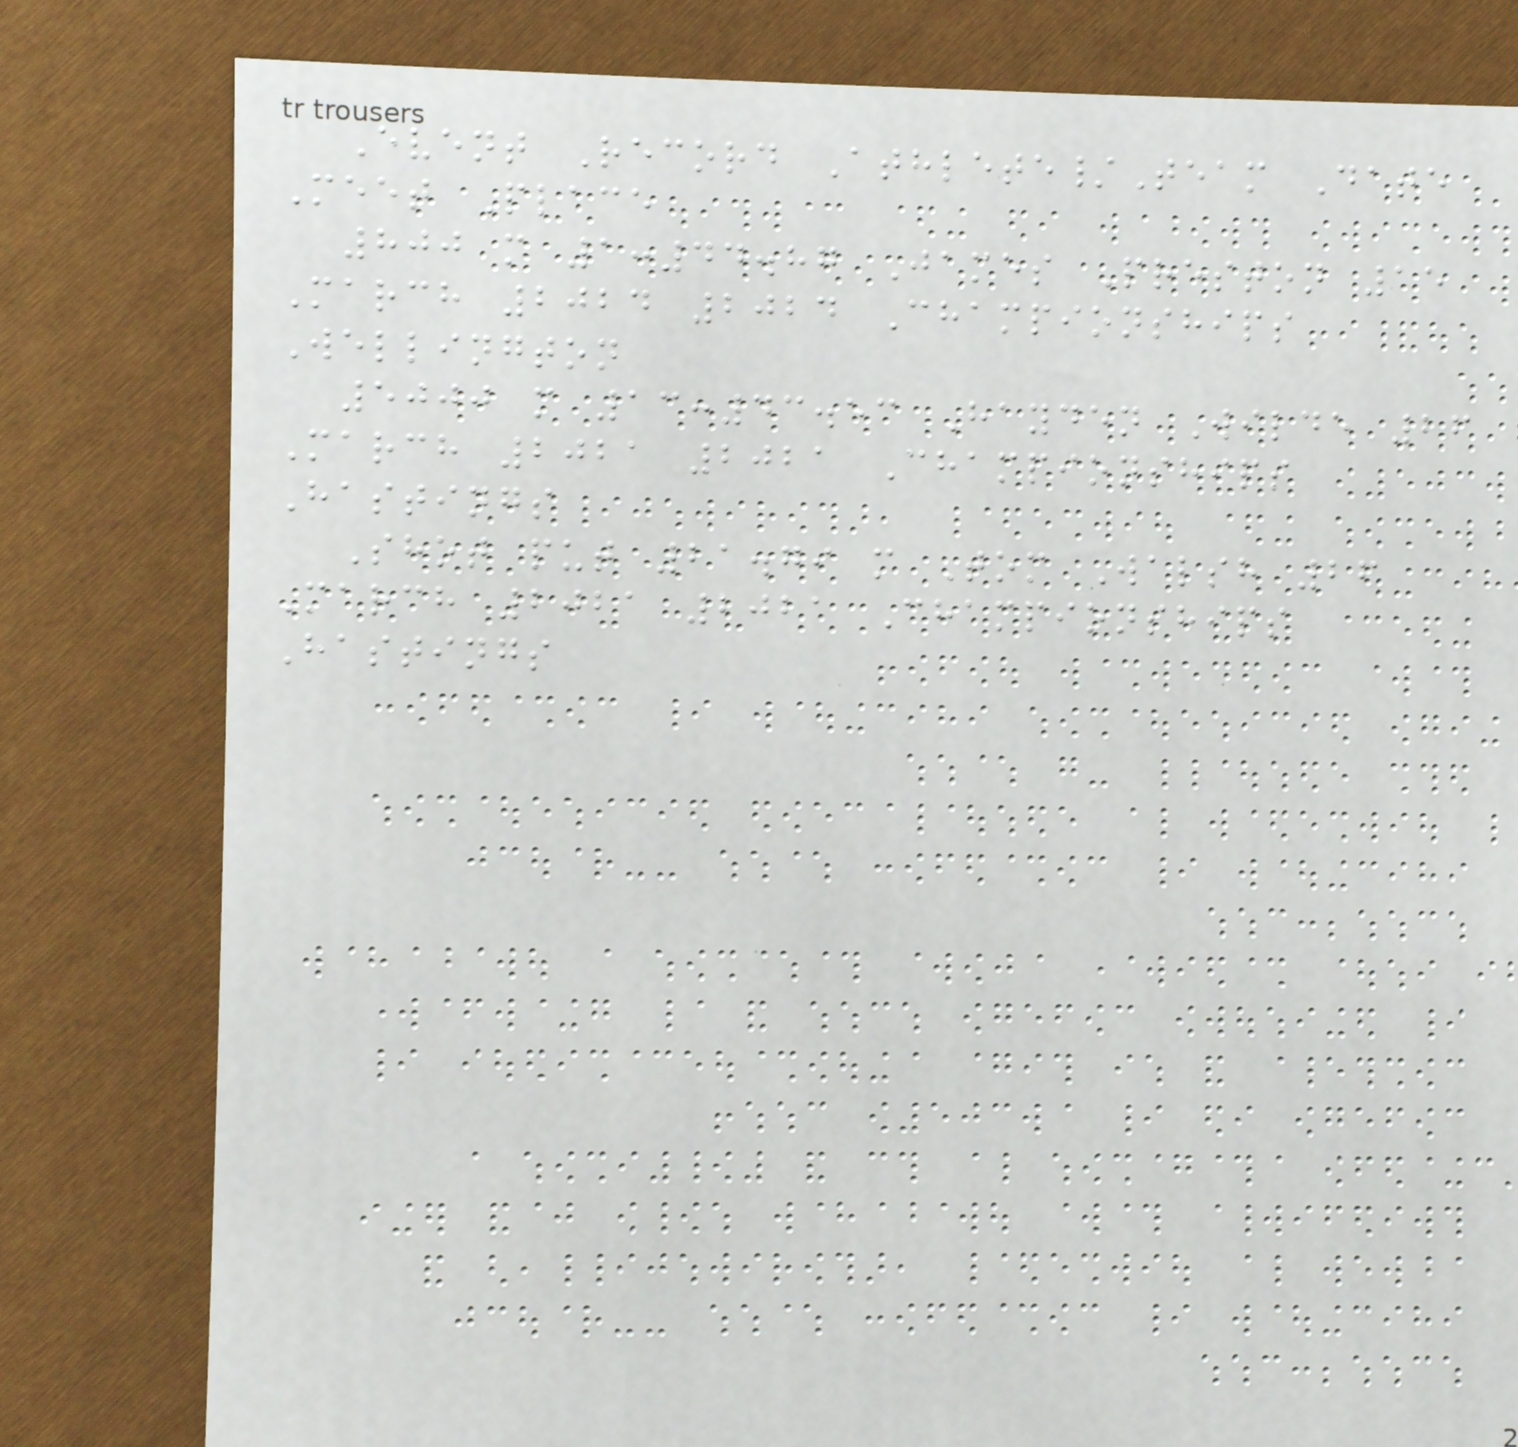Event Record Athlete/Team Date
Meet Place
800 m 1:44.87 James Preston 15
March 2024 2024 Championships
Wellington
5000 m 13:43.53 Hayden Wilde 26
March 2021 2021 Championships
Hastings
Shot put 21.79 m Tom Walsh 26
March 2021 2021 Championships
Hastings
